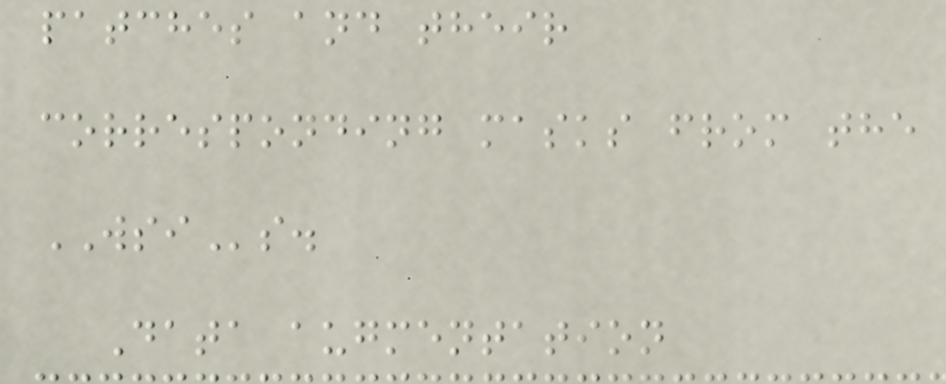patches and their
corresponding masks from the
WSIs.
Data augmentation
